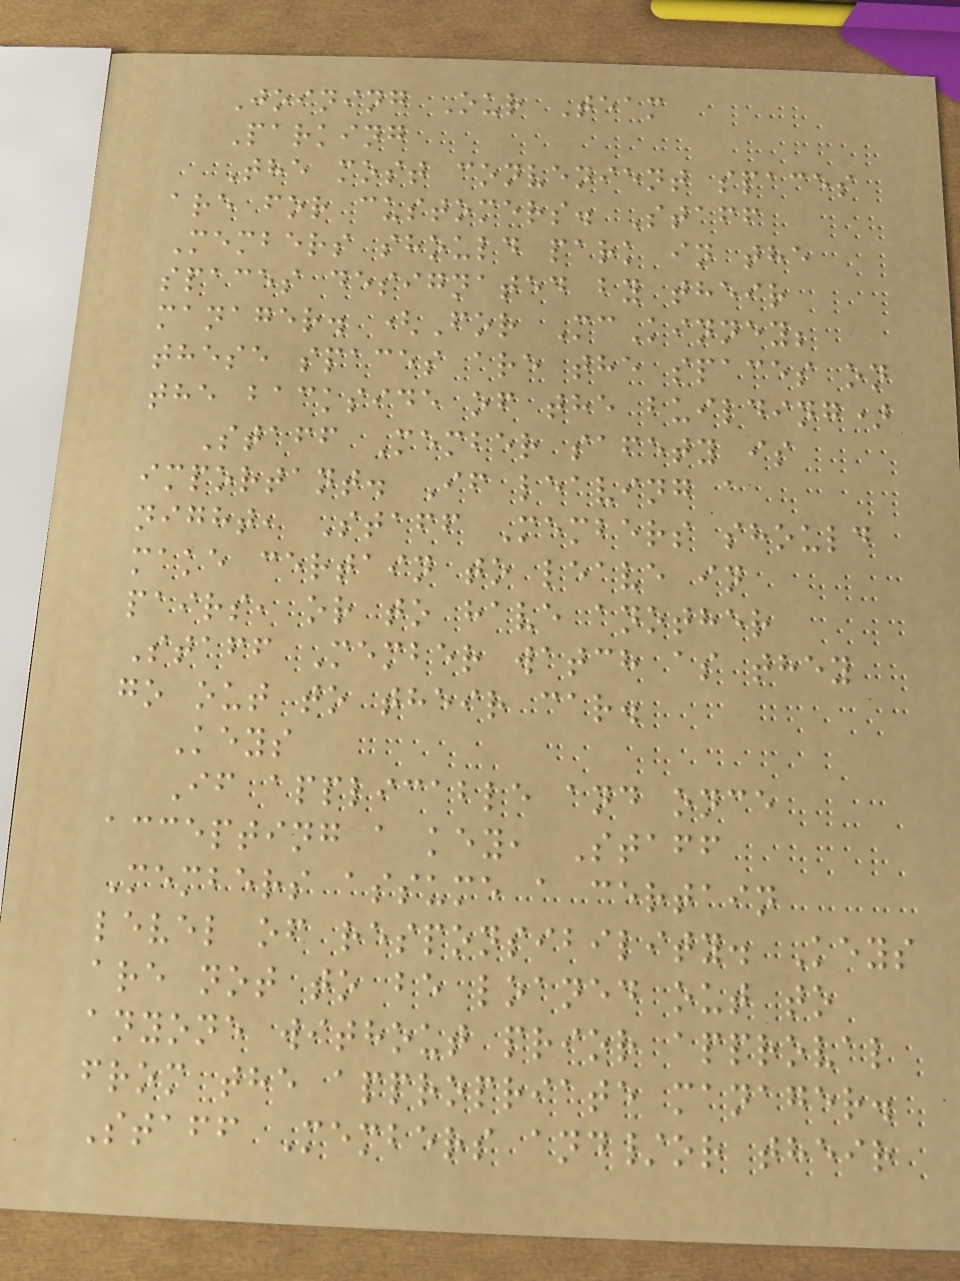Joining Our Team
Parking
The most convenient spaces
are for customers. Staff
Members should park in the
spaces designated by their
manager. (For McKinney;
these spaces are the spaces on
the backside of the building)
Staff Member safety is
important. If leaving a
night, Staff Members should
make certain to leave in
pairs, or to have another
Staff Member watch as they
go out to their car.
Keys
If applicable and once
accepting a key, Staff
Members assume a certain
level of responsibility. Keys
are not to be loaned out to
anyone without prior approval
from the appropriate manager.
Staff Members and/or their
